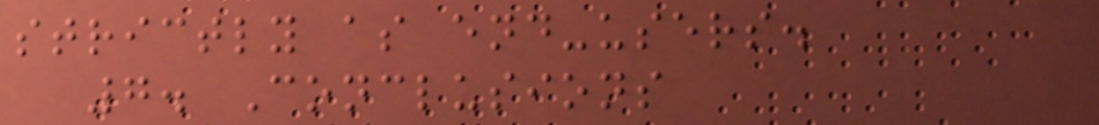strictly as end-users.
7. Conclusions
